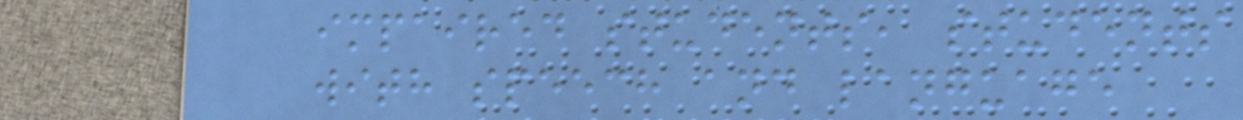impaired students, students
with speech and language
